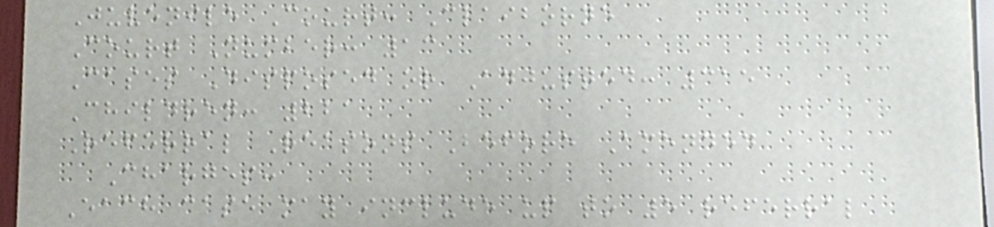Juvenile Court: Claiborne
Court Number: 13
Cases Disposed or Adjusted: 315
Children: 221
Referral Reasons Before Amended
Charges:
Each case may include up to 5 referral
